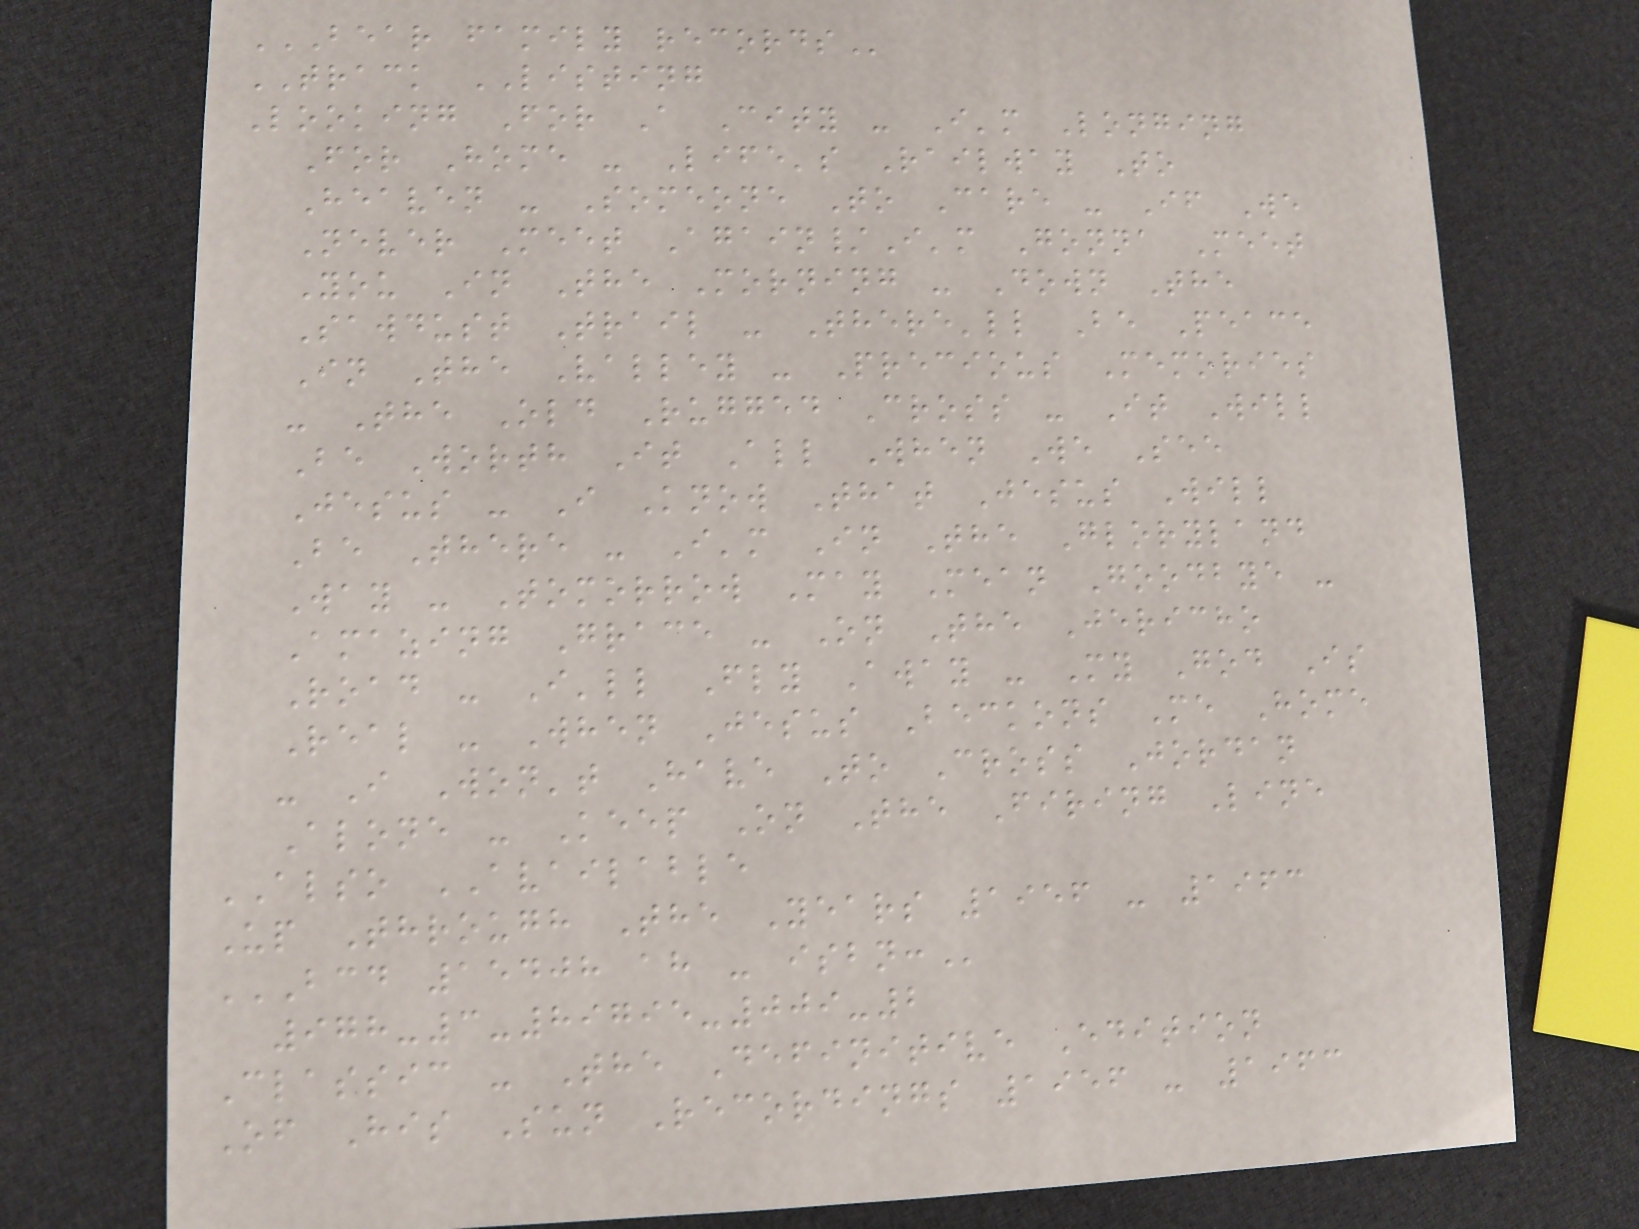BEAR FAMILY RECORDS
TRACK LISTING
Looking For A City - I'm Longing
For Home - Life's Railway To
Heaven - Someone To Care - If We
Never Meet Again/I'm Gonna Meet
You In The Morning - Down The
Sawdust Trail - There'll Be Peace
In The Valley - Precious Memories
- The Old Rugged Cross - It Will
Be Worth It All When We See
Jesus - I Know That Jesus Will
Be There - I'm In The Gloryland
Way - Tomorrow May Mean Goodbye -
Amazing Grace - On The Jericho
Road - I'll Fly Away - My God Is
Real - When Jesus Beckons Me Home
- I Won't Have To Cross Jordan
Alone - Keep On The Firing Line
ALSO AVAILABLE
Up Through The Years 1956 - 1963
BCD 15408 AH - ISBN:
978-3-89795-009-2
Classic - The Definitive Edition
Of His Sun Recordings 1956 - 1963
